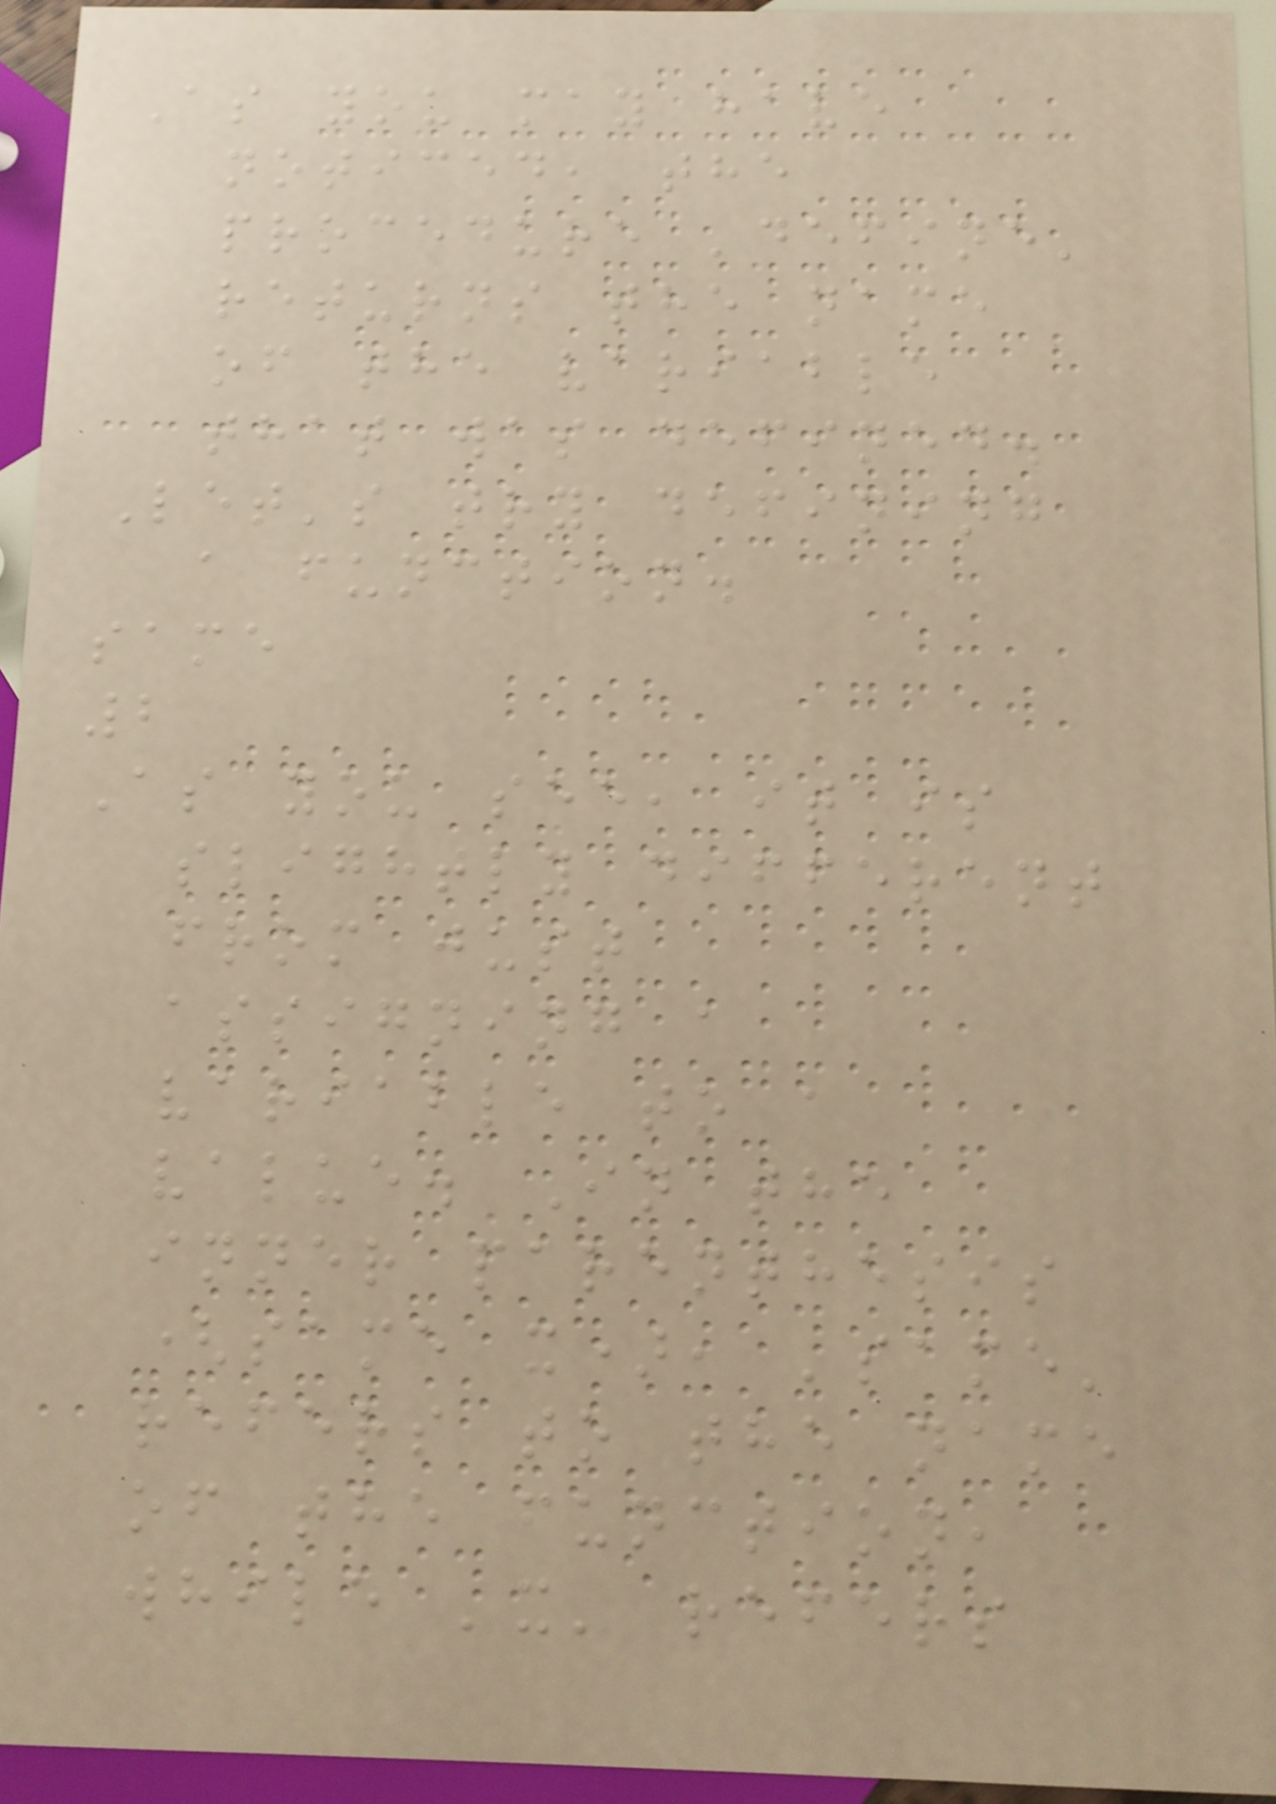As you may have
noticed, the
procedure 'define'
returns the name
of the variable
that was defined.
Let's try defining
a function.
same
2
As you see, it is
slightly different
from just
assigning a
variable to a
value. In the
inner parenthesis
(same x), 'same'
refers to the name
of the function,
while 'x' refers
